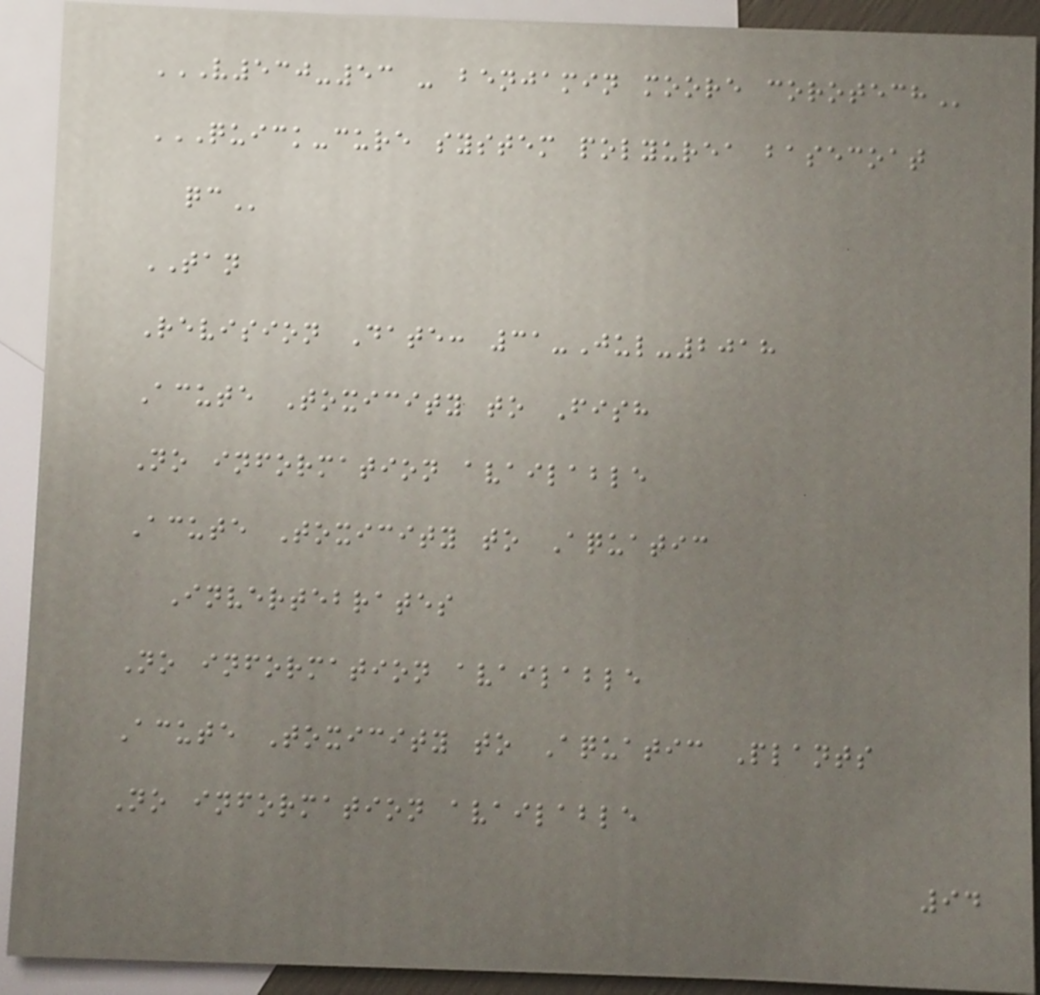V530-53 - BENJAMIN MOORE COROTECH
QUICK-CURE SYSTEM POLYUREA BASECOAT
QC
TAN
Revision Date: 31-Jul-2018
Acute Toxicity to Fish
No information available
Acute Toxicity to Aquatic
Invertebrates
No information available
Acute Toxicity to Aquatic Plants
No information available
94
